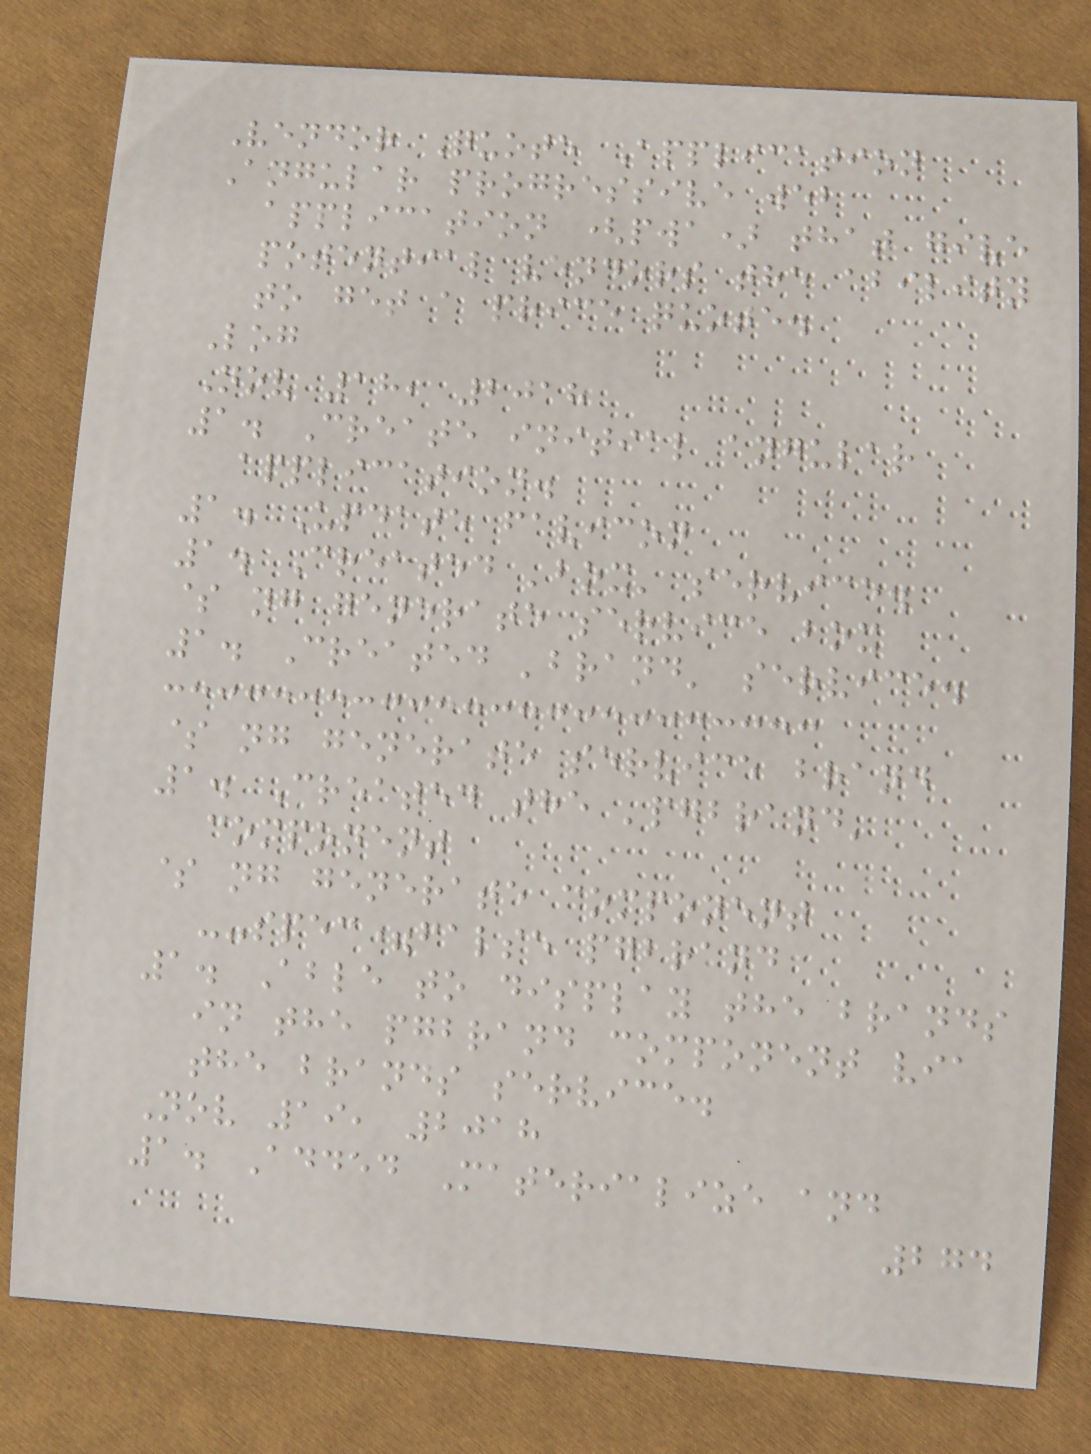Vendor Quote Application
Angular progressive web
application (pwa) that give
potential vendors the ability
to get a price quote.
Log
Nov 18, 2018
1. Create initial angular
application.
1. Update favicon
1. Created 'box' service.
$ ng generate service box
1. Created 'brand' service.
$ ng generate service brand
1. Created the 'pgbrand'
component
$ ng generate component
--spec=false pgbrand
1. Able to display the brands
in the pgbrand component via
the brands service.
Nov 19, 2018
1. Added Materialize and
274
